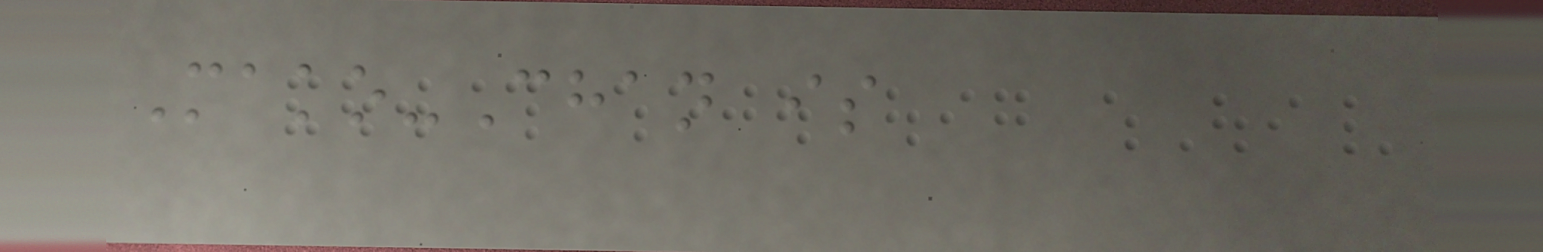Mako-Chan is
